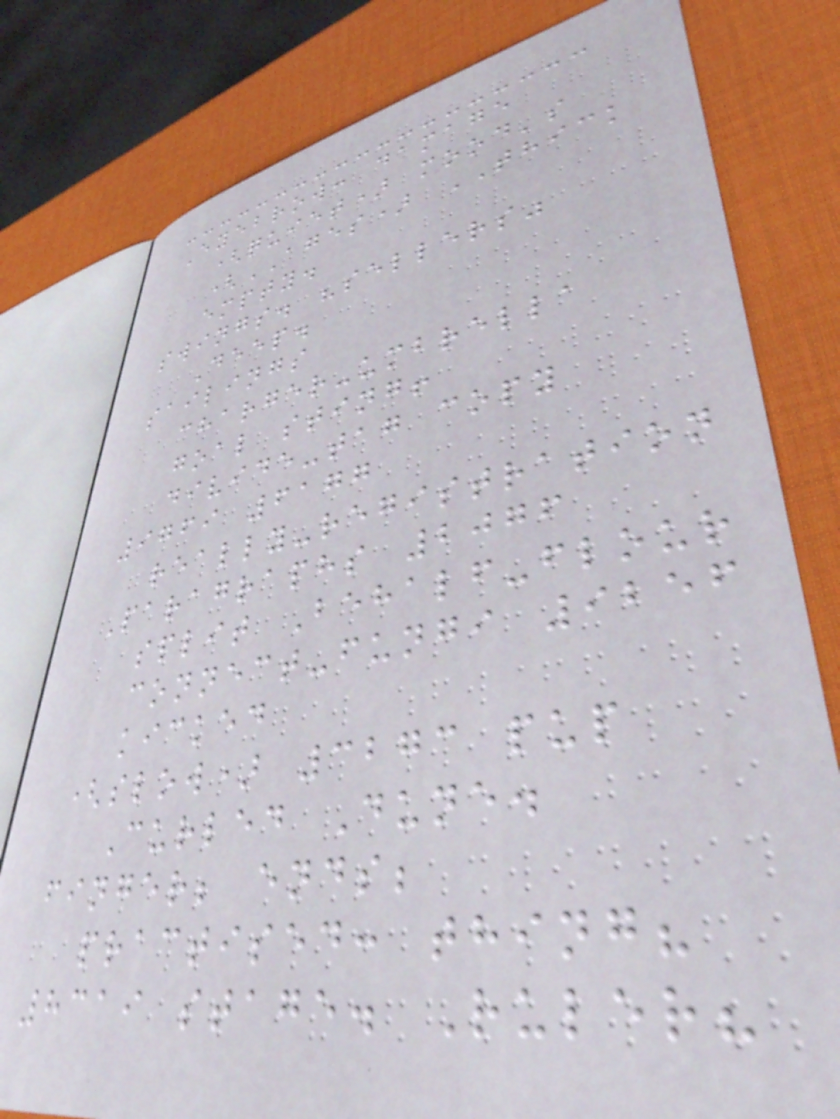Eyebrow: damage
(quiet) mood's
(AGES) THICK
empty.
swings. "sellers"
Deep.
sailings
charger-umbrella
goal sting!
divide-tag copy
9769 6177
really-registration
Paragraphs 2076
split Behalf-flour
connect-fungi 9256
kicked
(slow) 3273 pup
Curled Dune.
finger; ends;
practised: thing?
8319 stage. Ruler?
